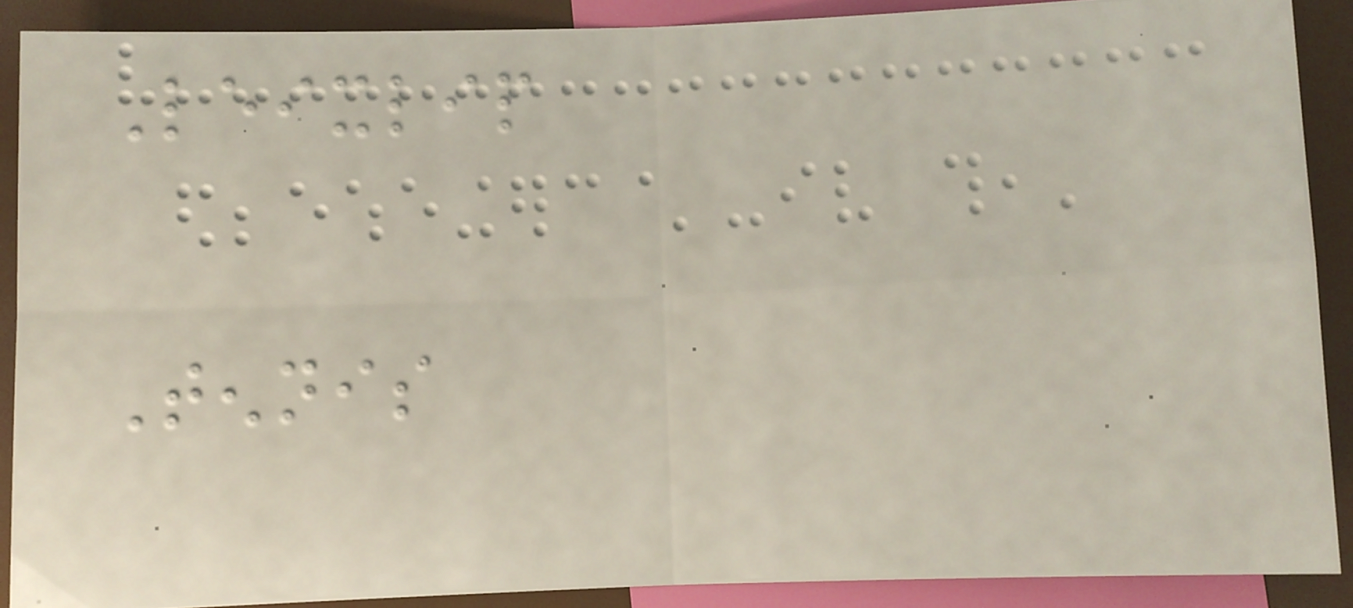Leixlip
Tennis
